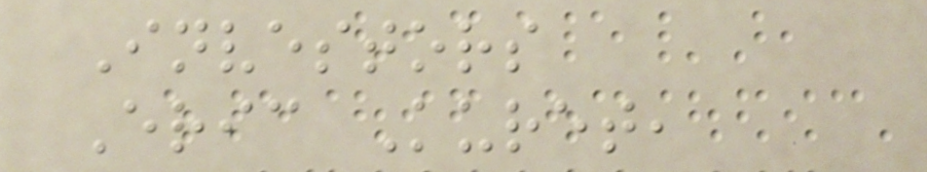Investors
Eric Kuret,
